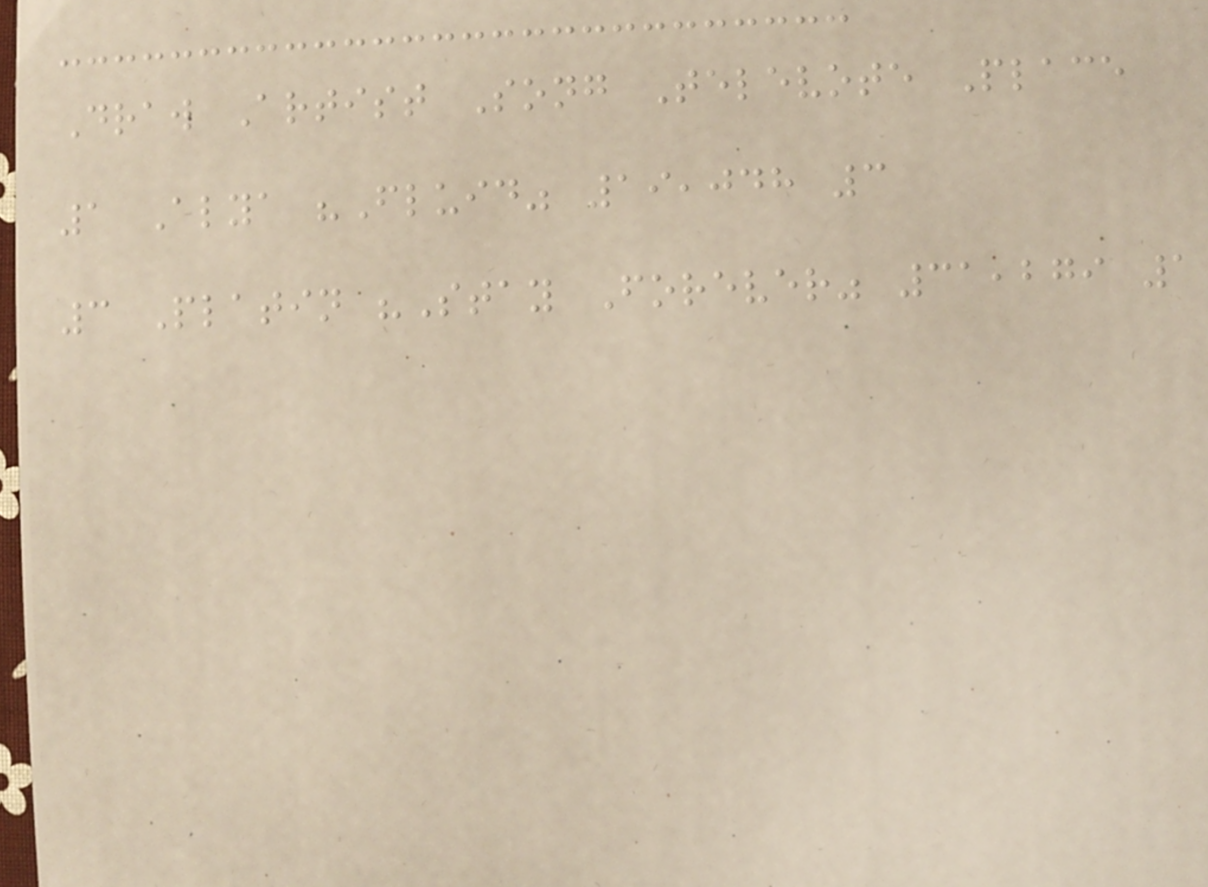Draw Artist Song Televote Place
1 Alya "Fluid" 19,048 3
3 Platin "Stay Forever" 31,279 1
